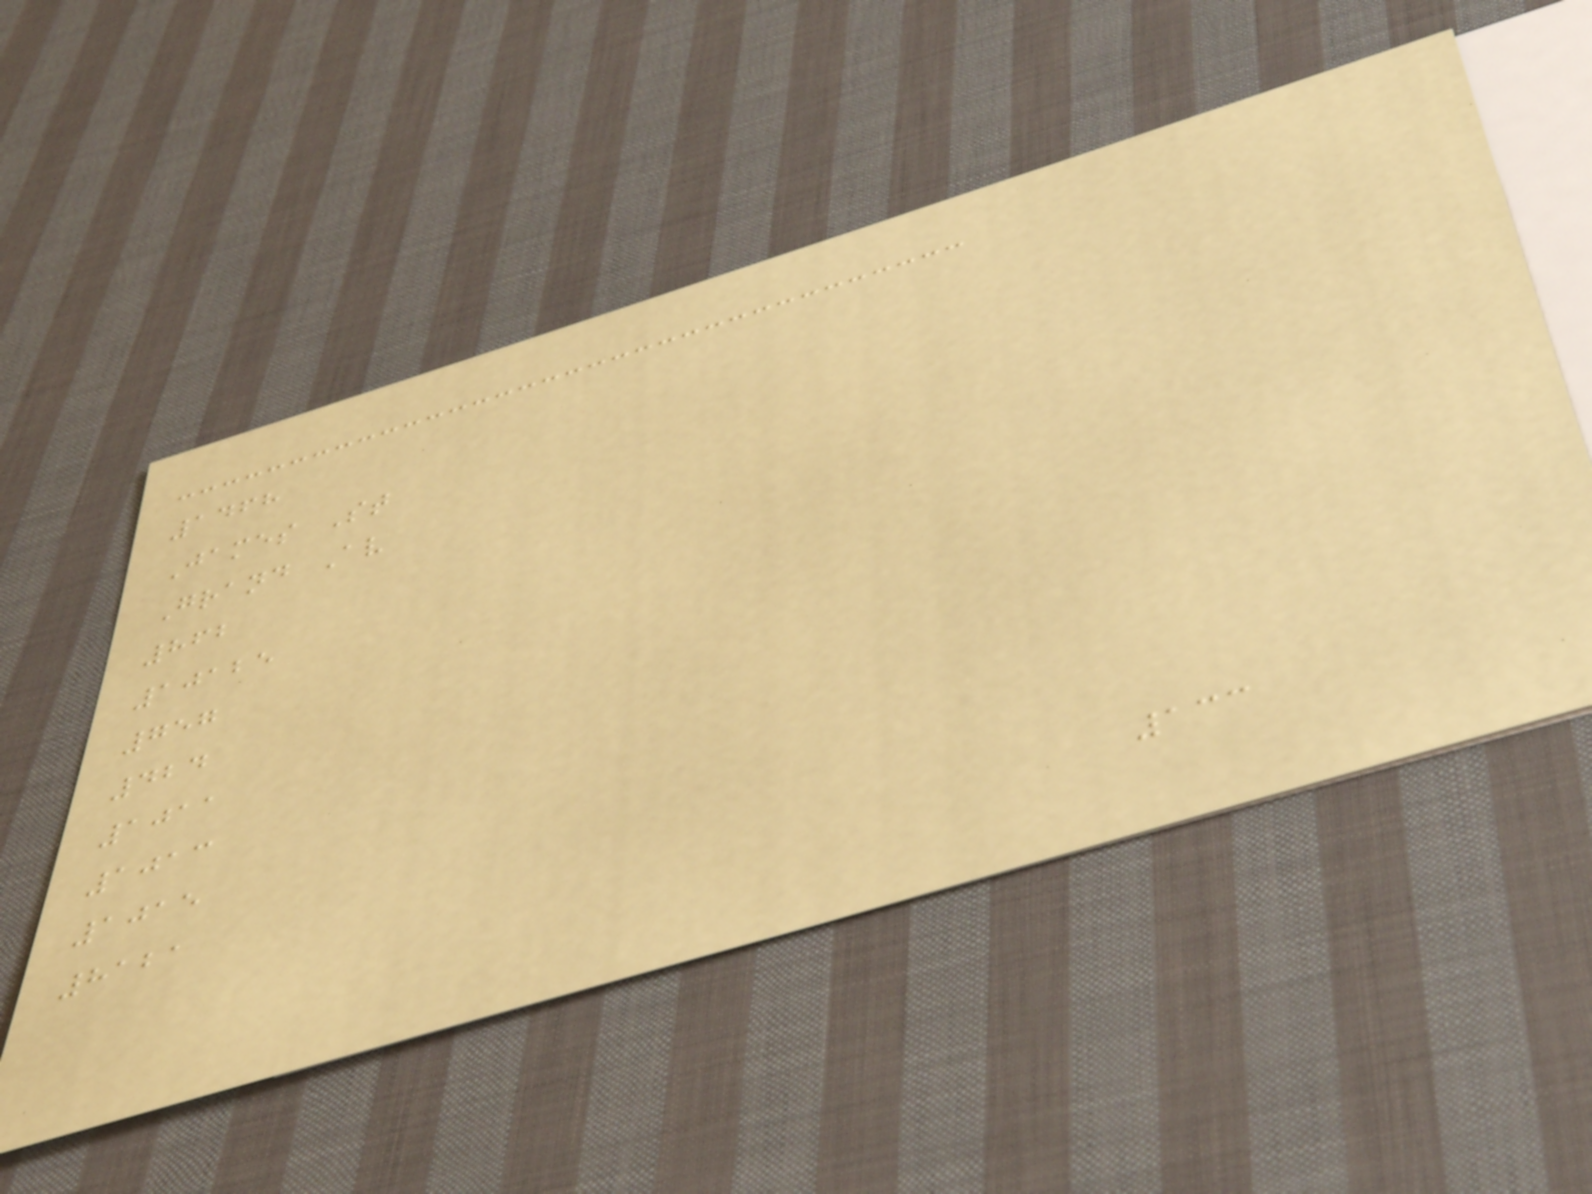1468
James St
Grand Av
862
10125
757
424
1011
1013
1015
8121
133
